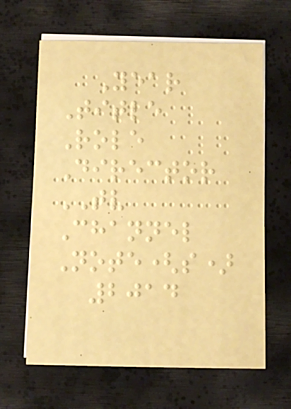Year
Title
Role
Director
TV
Channel
Note(s)
2014
